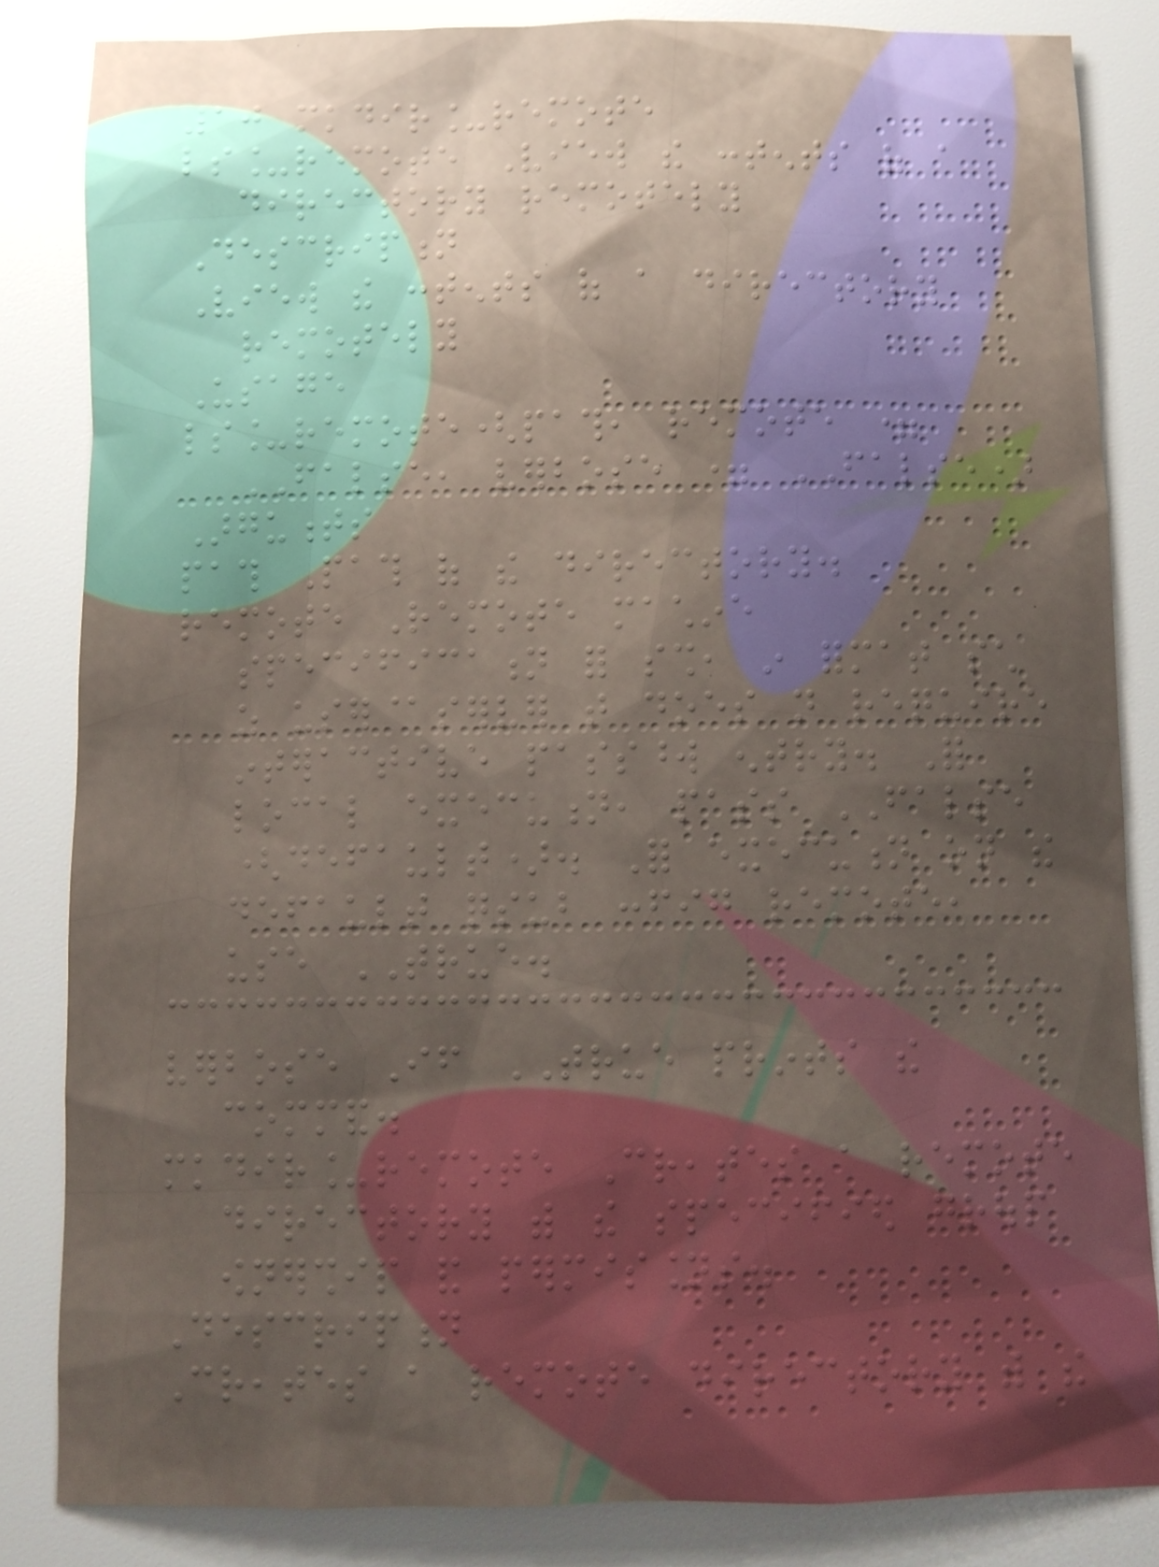10 mkdir_remote
ls_remote View the contents of a
directory remotely
Description
View the contents of a directory
remotely
Usage
ls_remote(path, remote =
FALSE, verbose = FALSE)
Arguments
path Path of the directory.
remote Remote machine
specification for ssh, in format such
as user@server that does not require
interactive password entry. For
local execution, pass FALSE
(default). For execution on the
default qsub config remote,
use TRUE.
verbose If TRUE prints the
command.
mkdir_remote Creates a remote
directory with the specified group
ownership and permissions.
Description
Creates a remote directory with the
